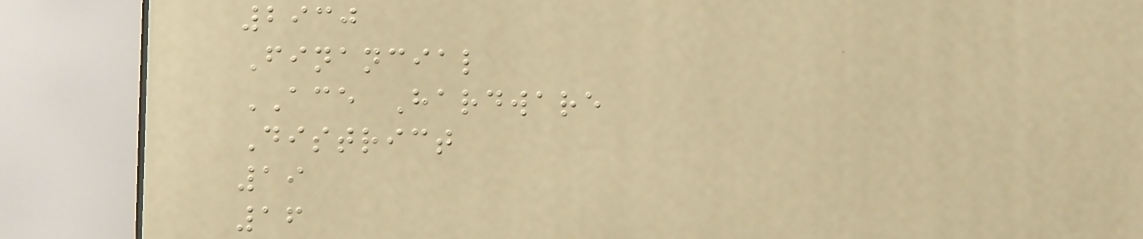2930
Financial
ACE Hardware
District
19
16
